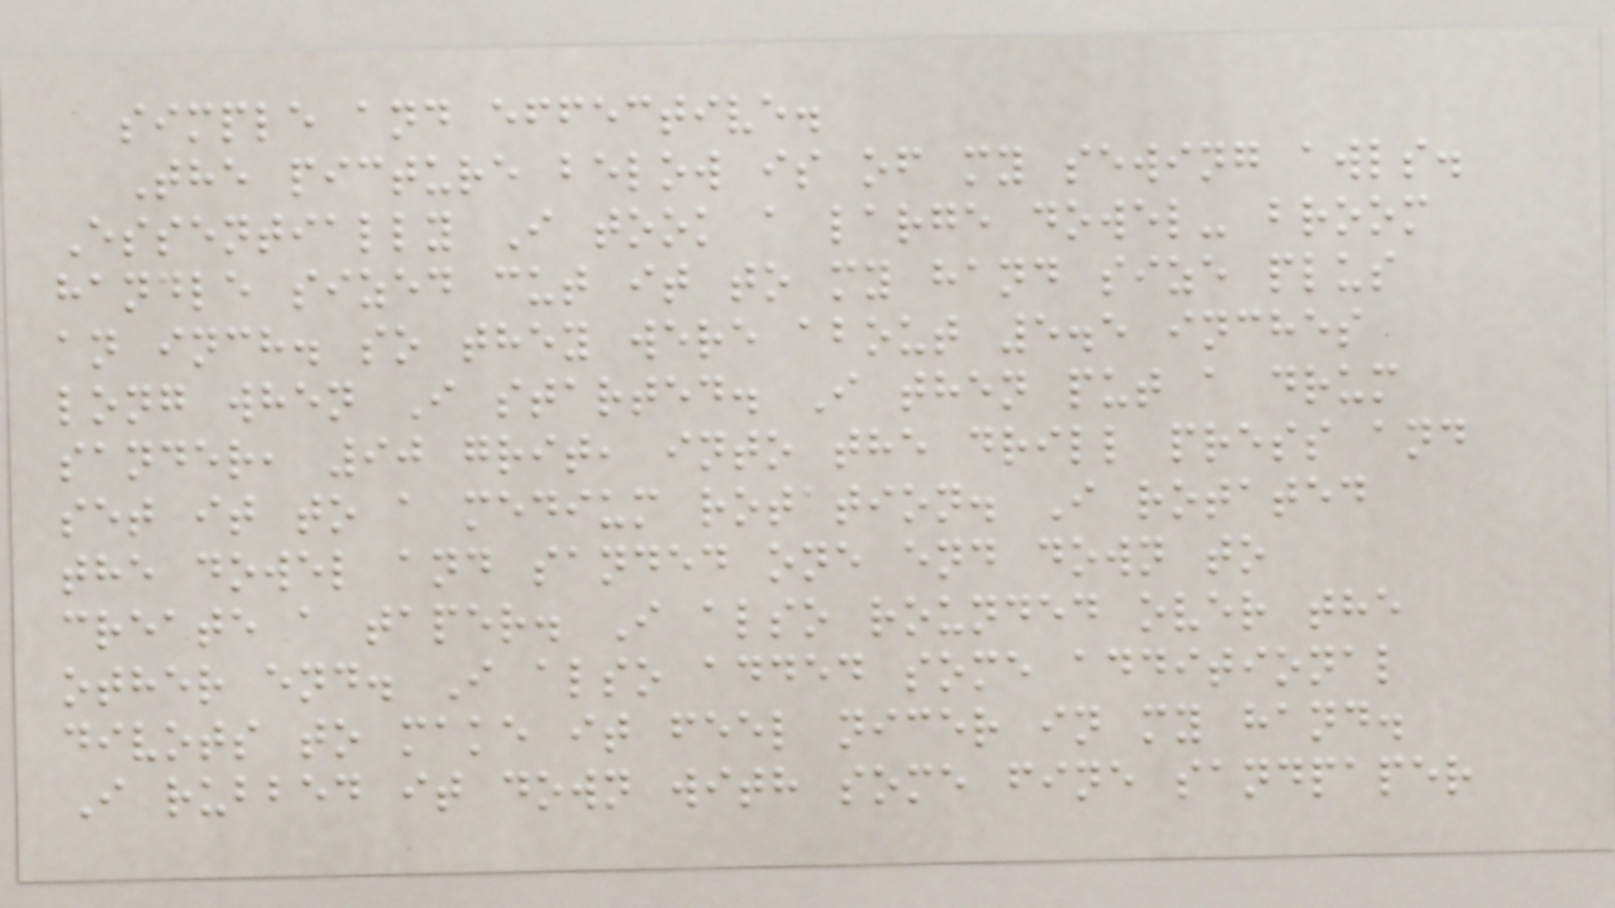simple and effective.
The picture below is of my sewing awls.
Essentially I took a large dowel- broom
handle sized cut it to my hand size plus
an inch. so they were about 5.5 inches
long when I started. I then put a drum
sander, 90 grit, into the drill press and
set it to a medium rotation. I rotated
the dowel and sanded one end down to
create a taper. I also rounded over the
other end. I also added some additional
divots to make it feel nicer in my hand.
I rubbed it down with some fine sandpaper
